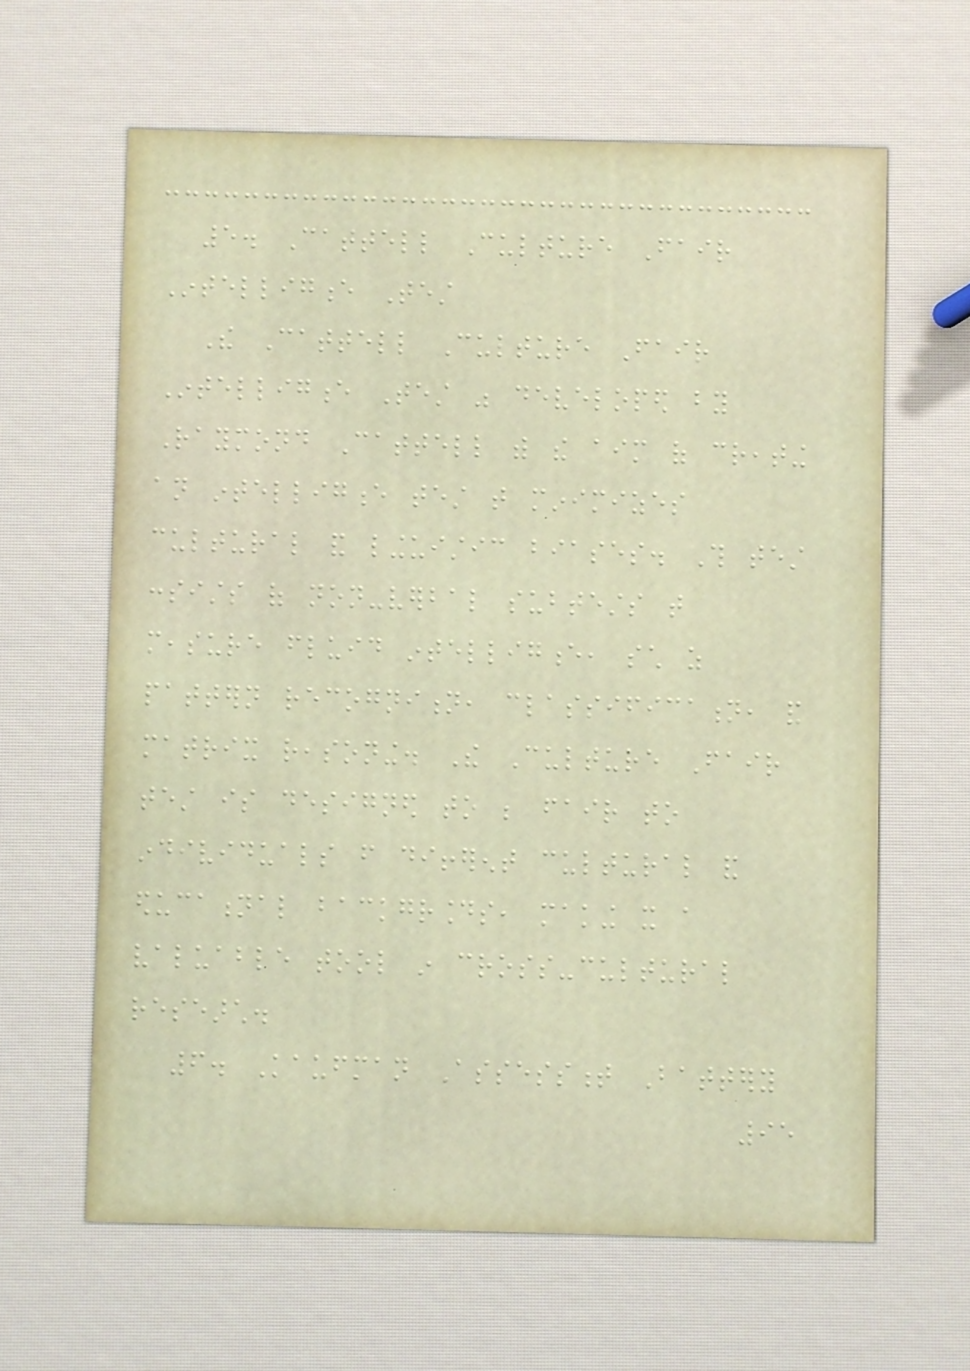5. Cattell Culture Fair
Intelligence Test
The Cattell Culture Fair
Intelligence Test was developed by
Raymond Cattell with the aim of creating
an intelligence test that minimizes
cultural and linguistic biases. This test
consists of non-verbal subtests that
measure fluid intelligence, such as
pattern recognition, classification, and
matrix reasoning. The Culture Fair
test is designed to be fair to
individuals from different cultural and
educational backgrounds, making it a
valuable tool in cross-cultural
research.
6. Kaufman Assessment Battery
95
